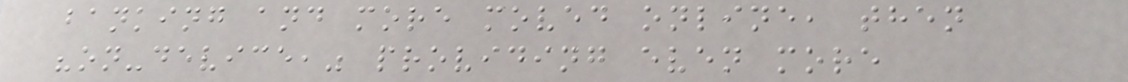banking and more moved online, then
"on-device," providing even more
